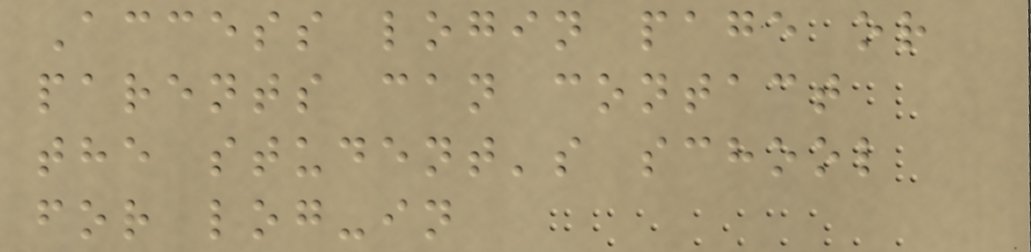Access login page or
parents can contact
the student's school
for log-in
